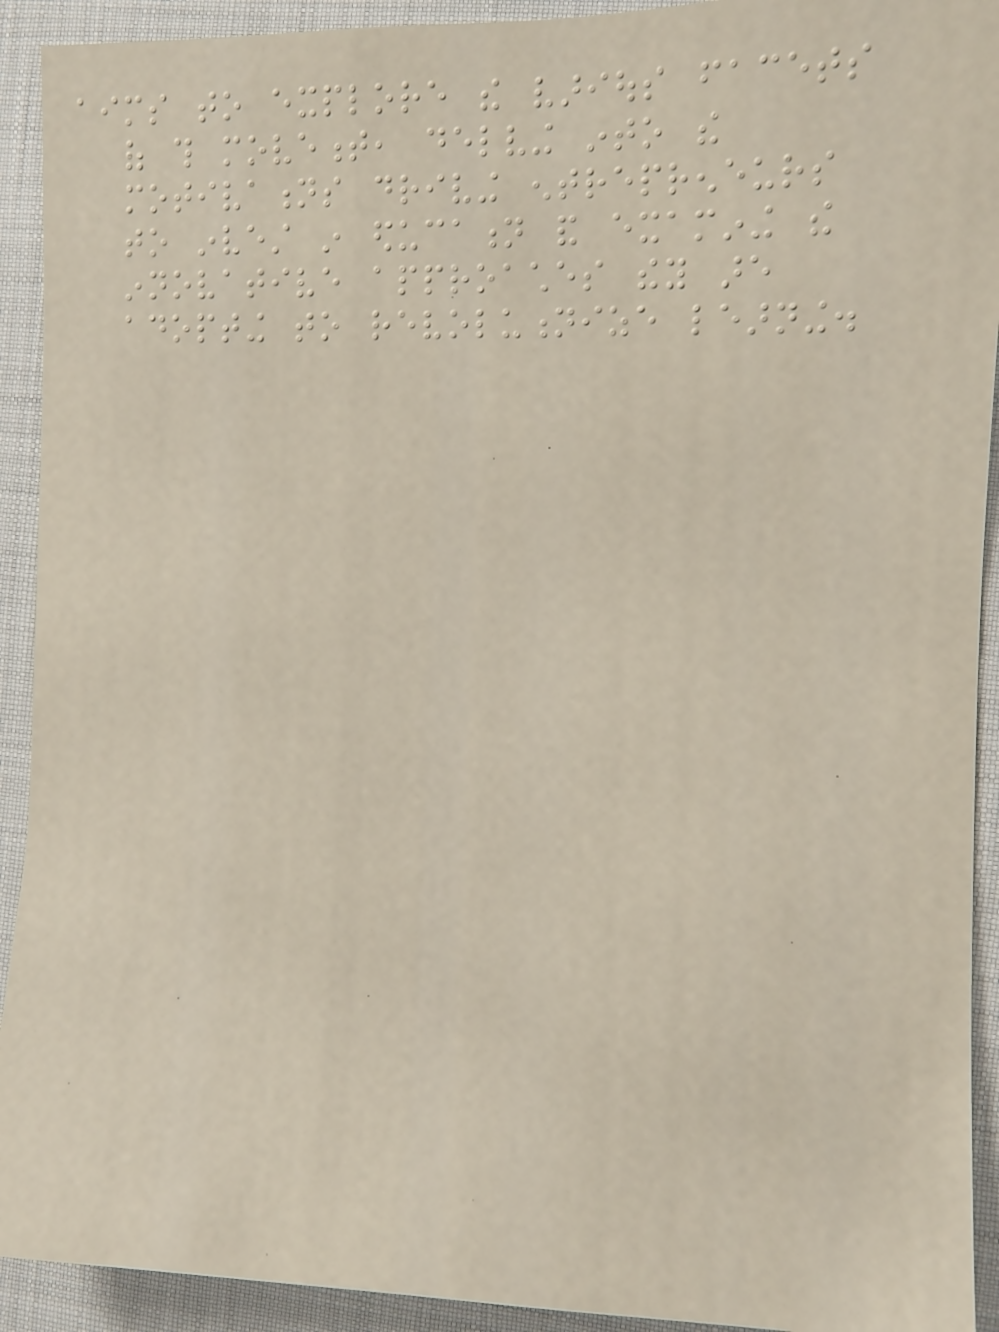aims to explore the various facets
of this movement, delving into the
motivations driving entrepreneurs
to invest in education and examining the
innovative approaches they are
adopting to revolutionize learning.
